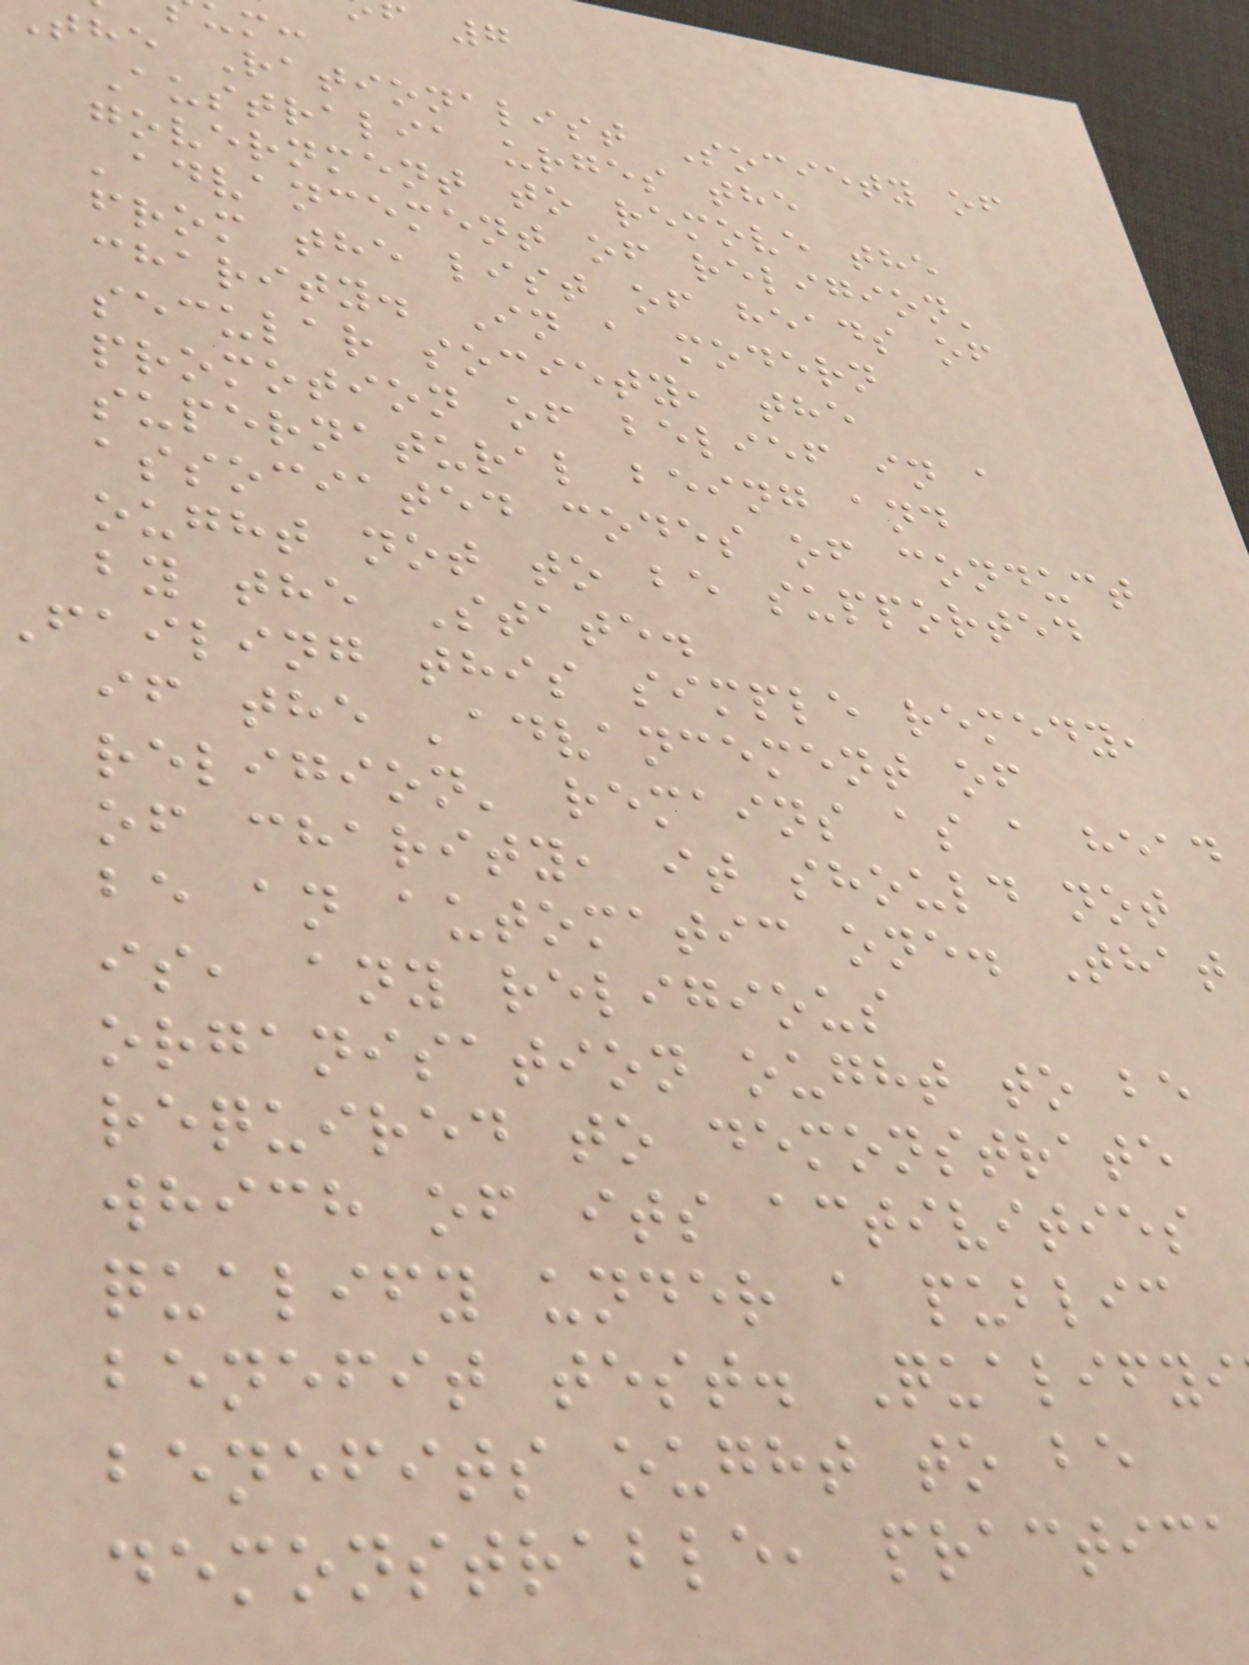the Rationalist Society of
Australia urges the
government to remove the
'advancement of religion'
from the list of heads of
charity. In a modern
secular society, the
promotion of belief in a
supernatural being and
associated codes of conduct
ought not to be supported
by the State.
failing this simple remedy,
if the 'advancement of
religion' remains as a head
of charity, it should not
be an automatic one. That
is, any religious
organisation ought to be
required to demonstrate
which of its activities
qualify under a public
benefit test. Qualifyi
benefits ought to be
demonstrable, practic
